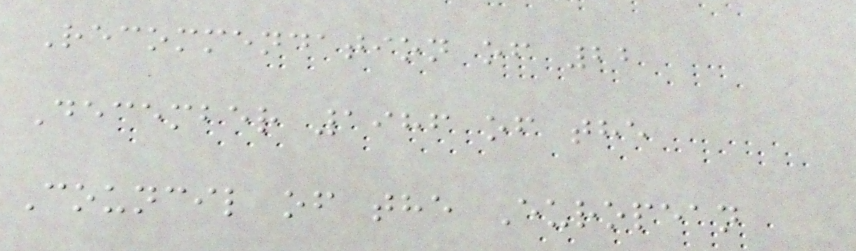Recommendation of 22
December 1986 of the
Council of the European
